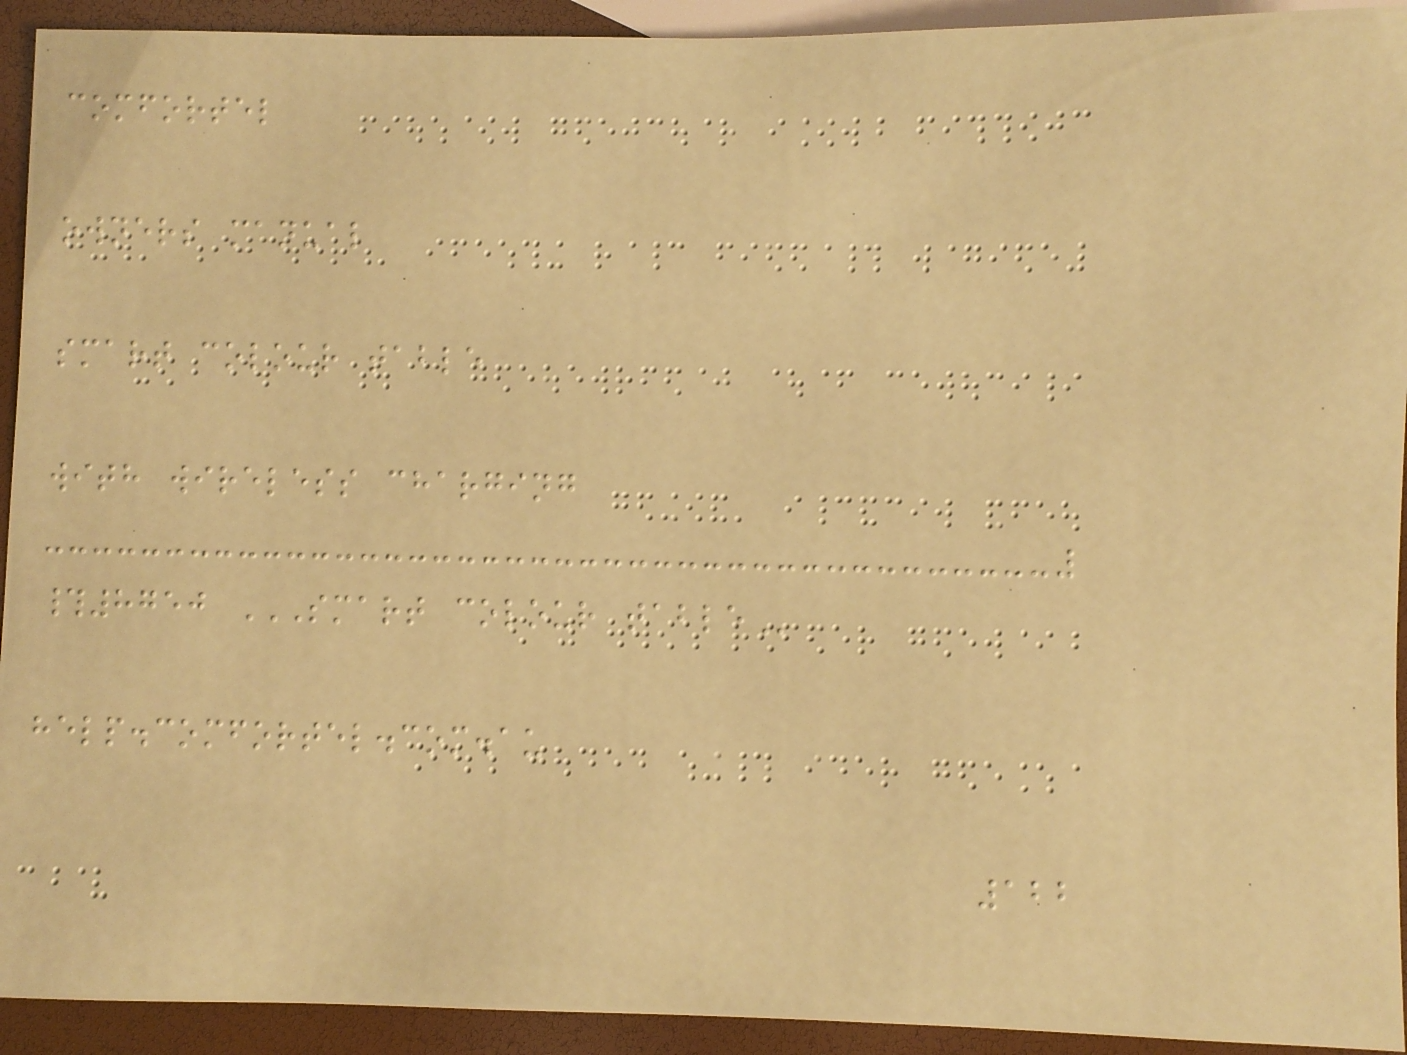comfortel
owners manual
smart colour table
with wireless charging
#8750 SMART COLOUR TABLE
help.comfortel.com.au
122
